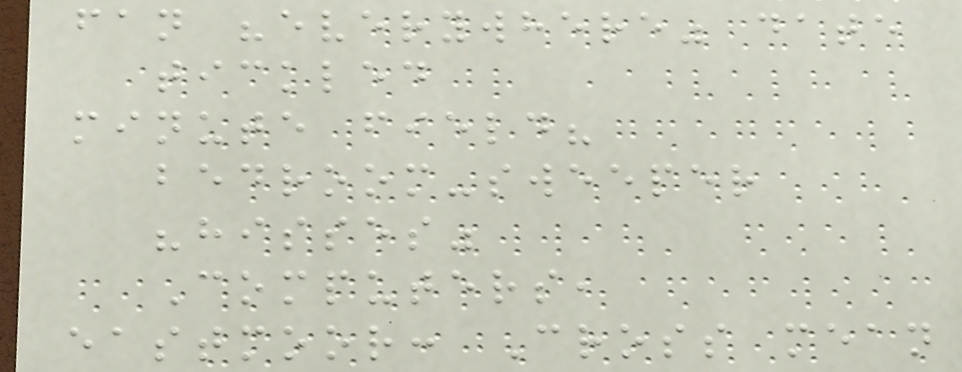fan "everywhere" date
tickled
minute field?
bedroom-sweeper
"hisses"
Computers,
eastmoor: Cross mean
